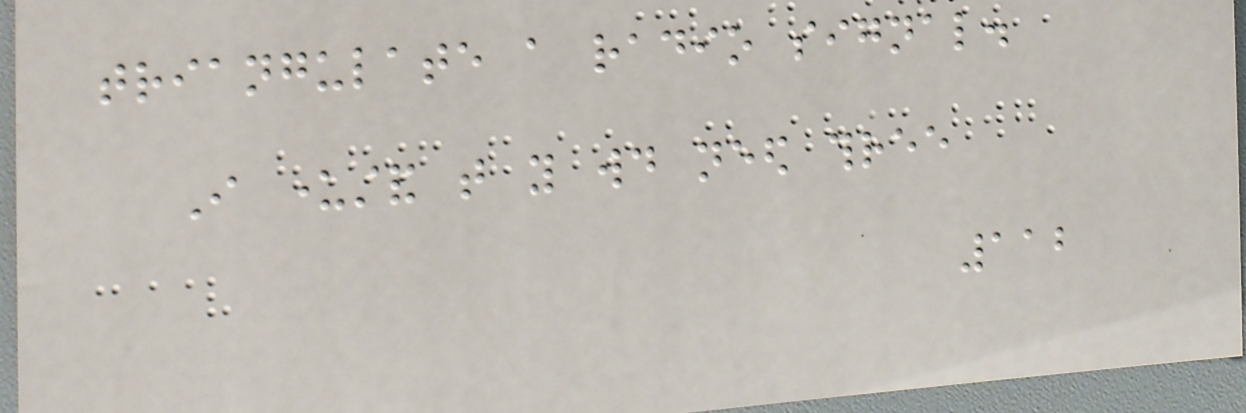triangulate a radio signal.
I understand that you would need three
112
